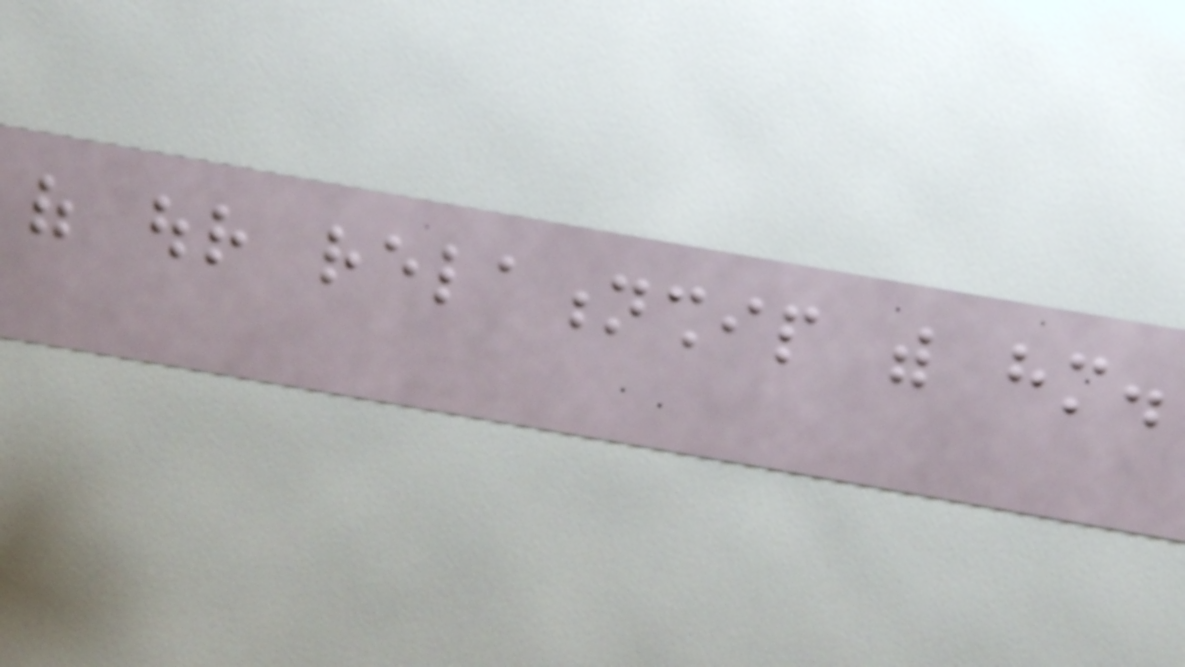of our relationship with him.
